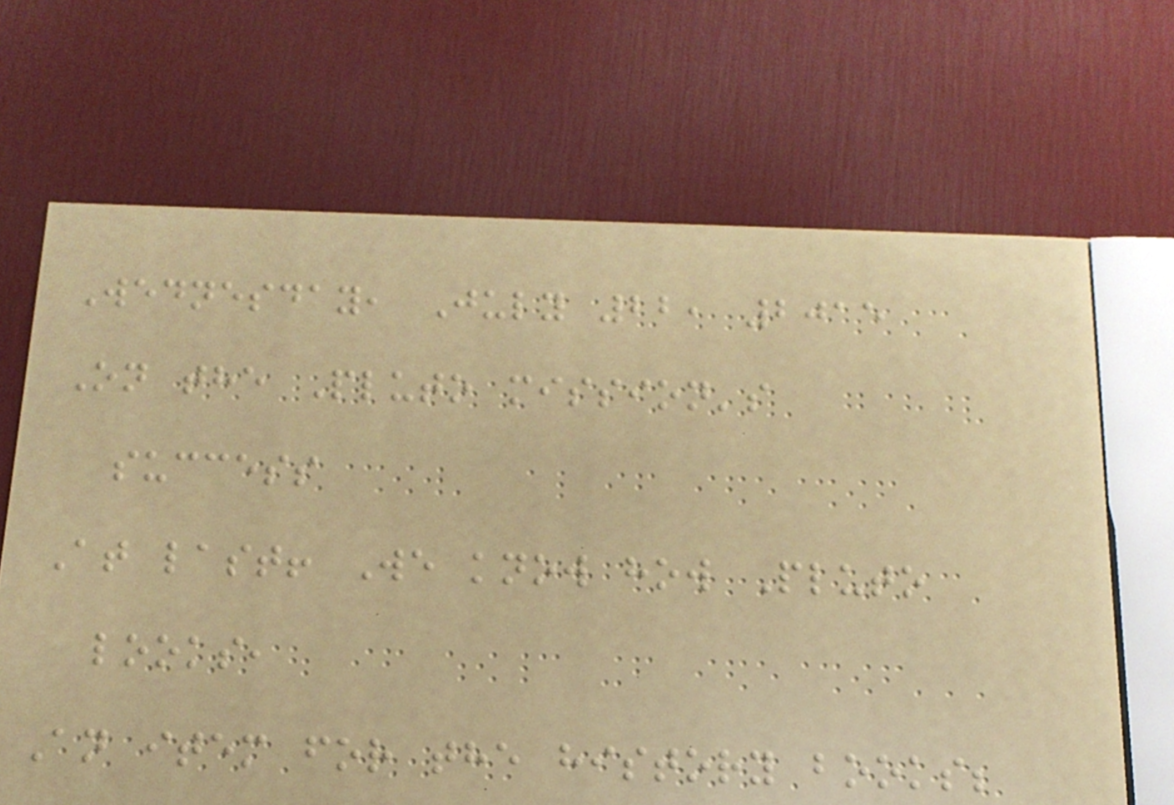Wednesday, July 22, 2015
On the Pluto mission's
success
At last! We know how Pluto
looks,
An item for the history books;
